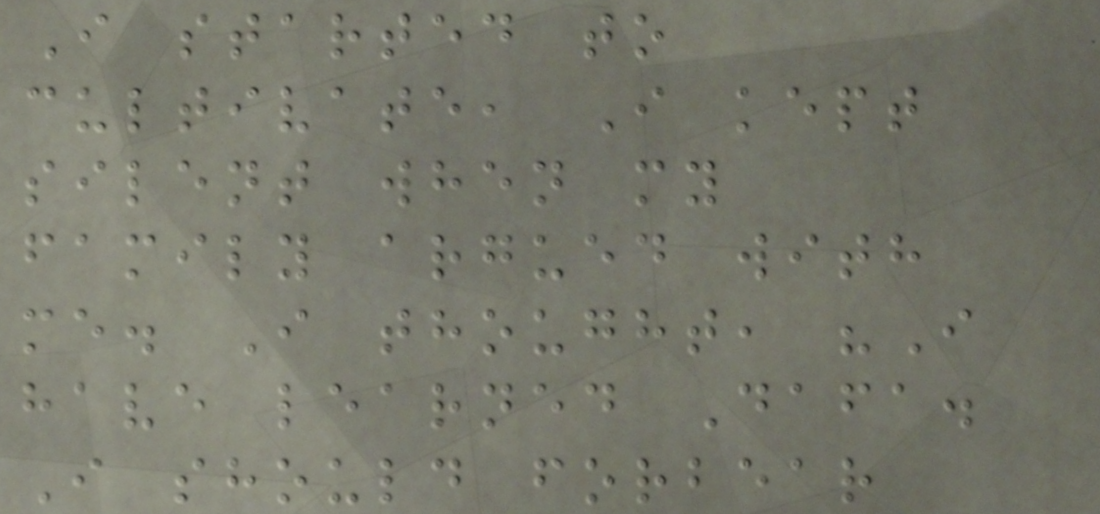I started to
cultivate, I kept
silent when my
family argued with
me. I thought, "I
have learned Dafa.
I should forbear
